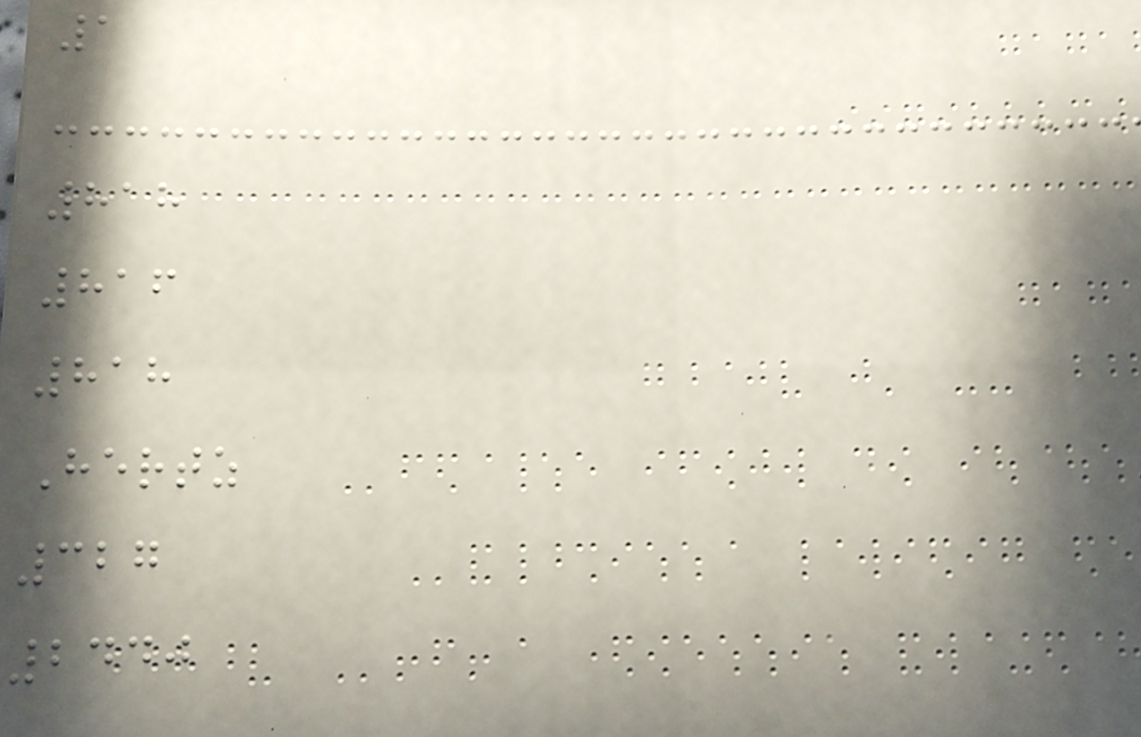1
818
816
818
Hertz
327
2440
